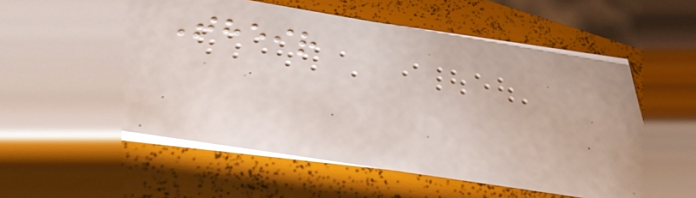Their
